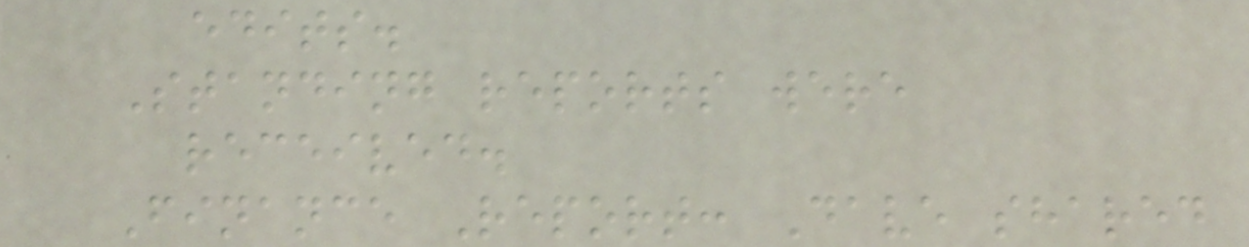edits.
Standing reports were
received.
Finance Report: Dave shared
